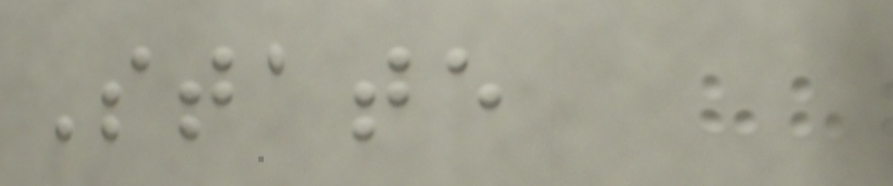State
